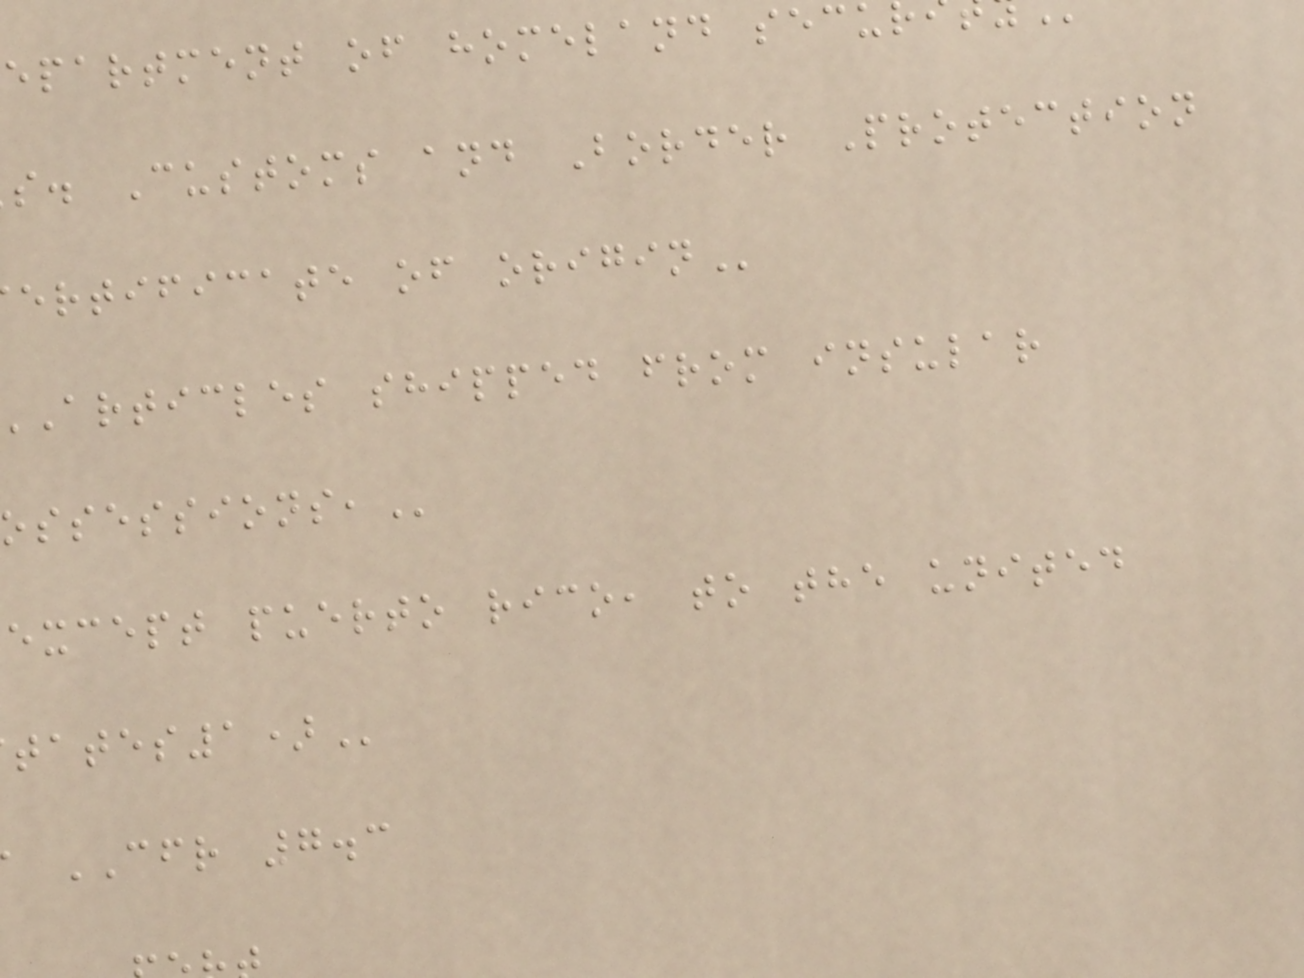epartment of homeland
s. Customs and Border Protection
ertificate of
articles shipped from insular
except puerto rico, to the united
CFR 7.3
